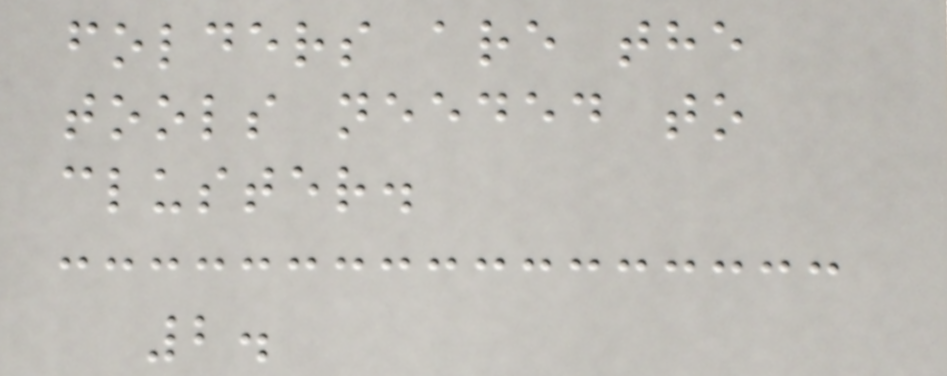folders are the
tools needed to
cluster.
2.
